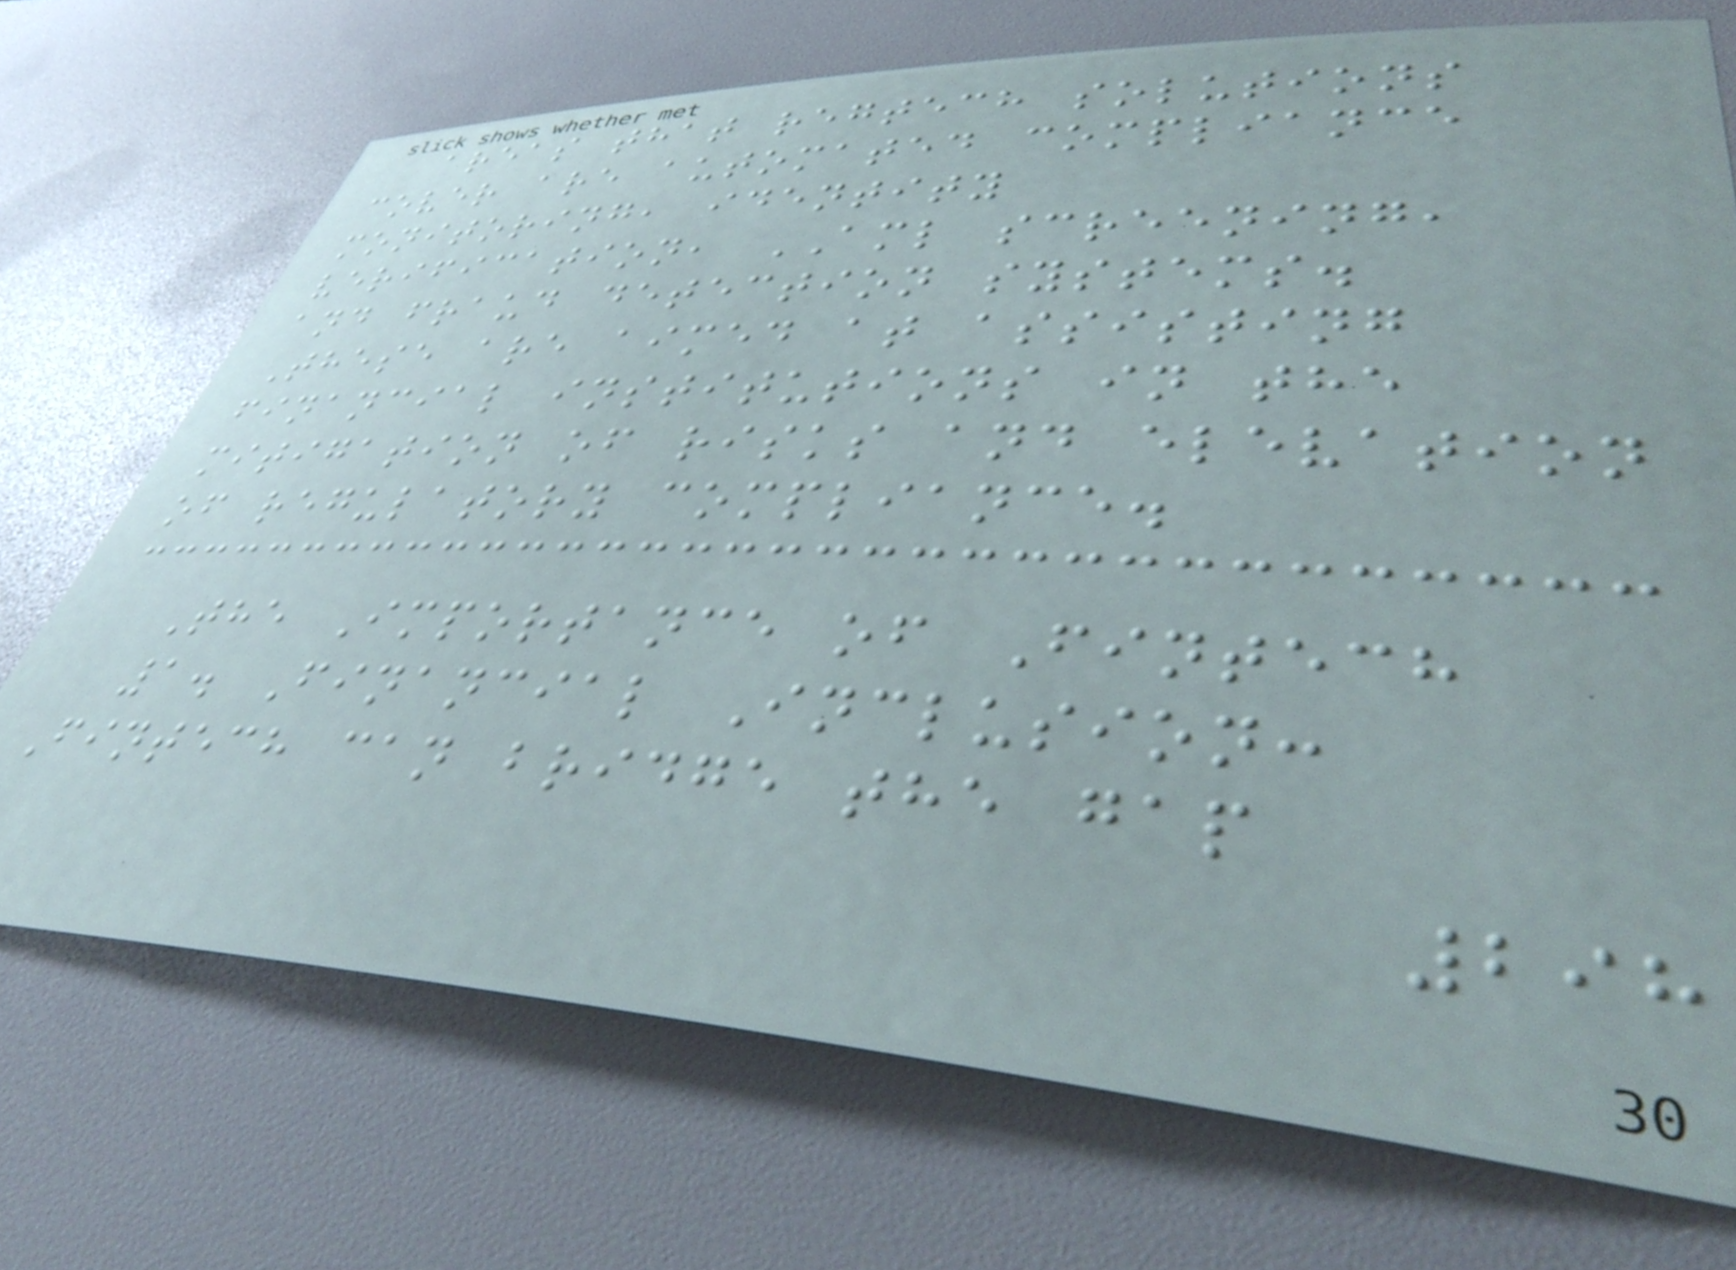areas that regtech solutions
cover are automated compliance
monitoring, identity
verification, AML screening,
and fraud detection systems.
These are aimed at assisting
financial institutions in the
mitigation of risks and elevation
of regulatory compliance.
The Importance of Fintech
1. Financial Inclusion:
Fintech can bridge the gap
298
